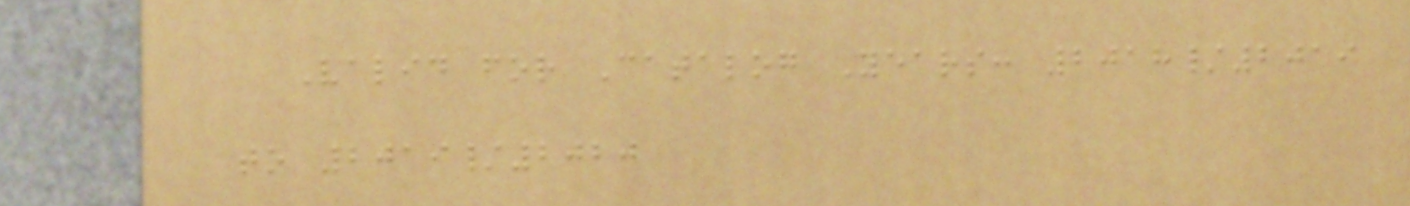Valid for Catalog Years: 2018/2019
to 2019/2020
